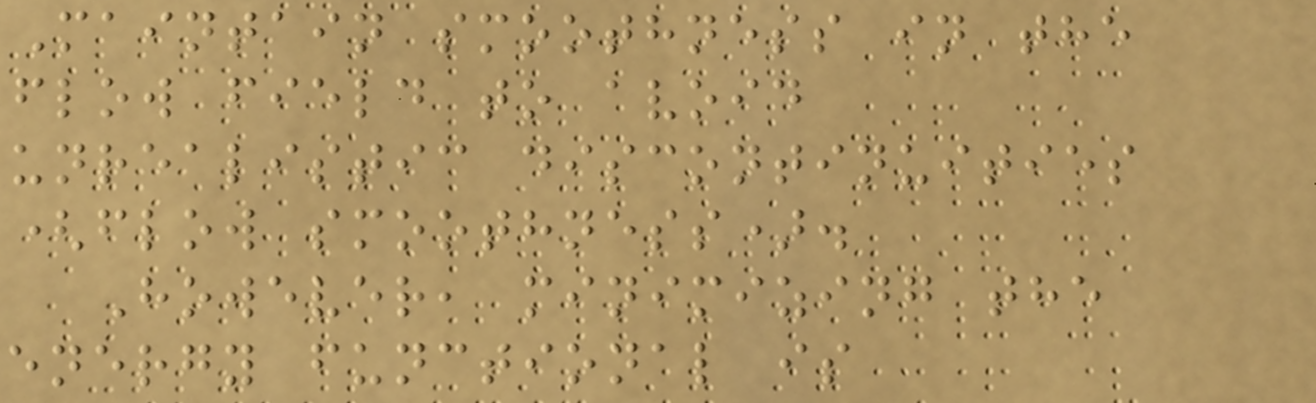Maintain smoothness in the
flow field to avoid
unrealistic discontinuities
(flow smoothness).
However, minimizing the
energy functional is
